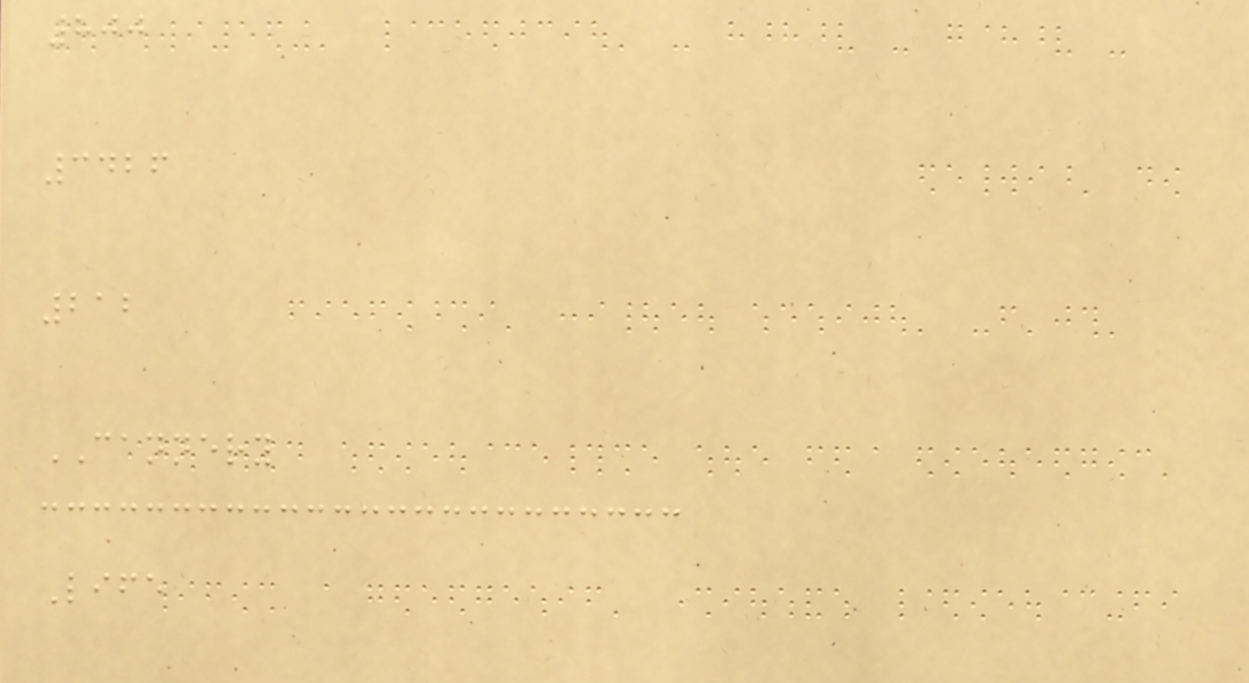800
3426
212
CANNERY
Life
